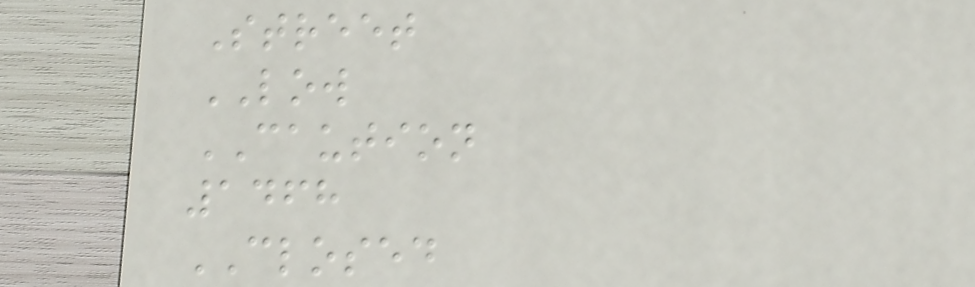Street
LOW
CAUTION
1468
CLOSED
